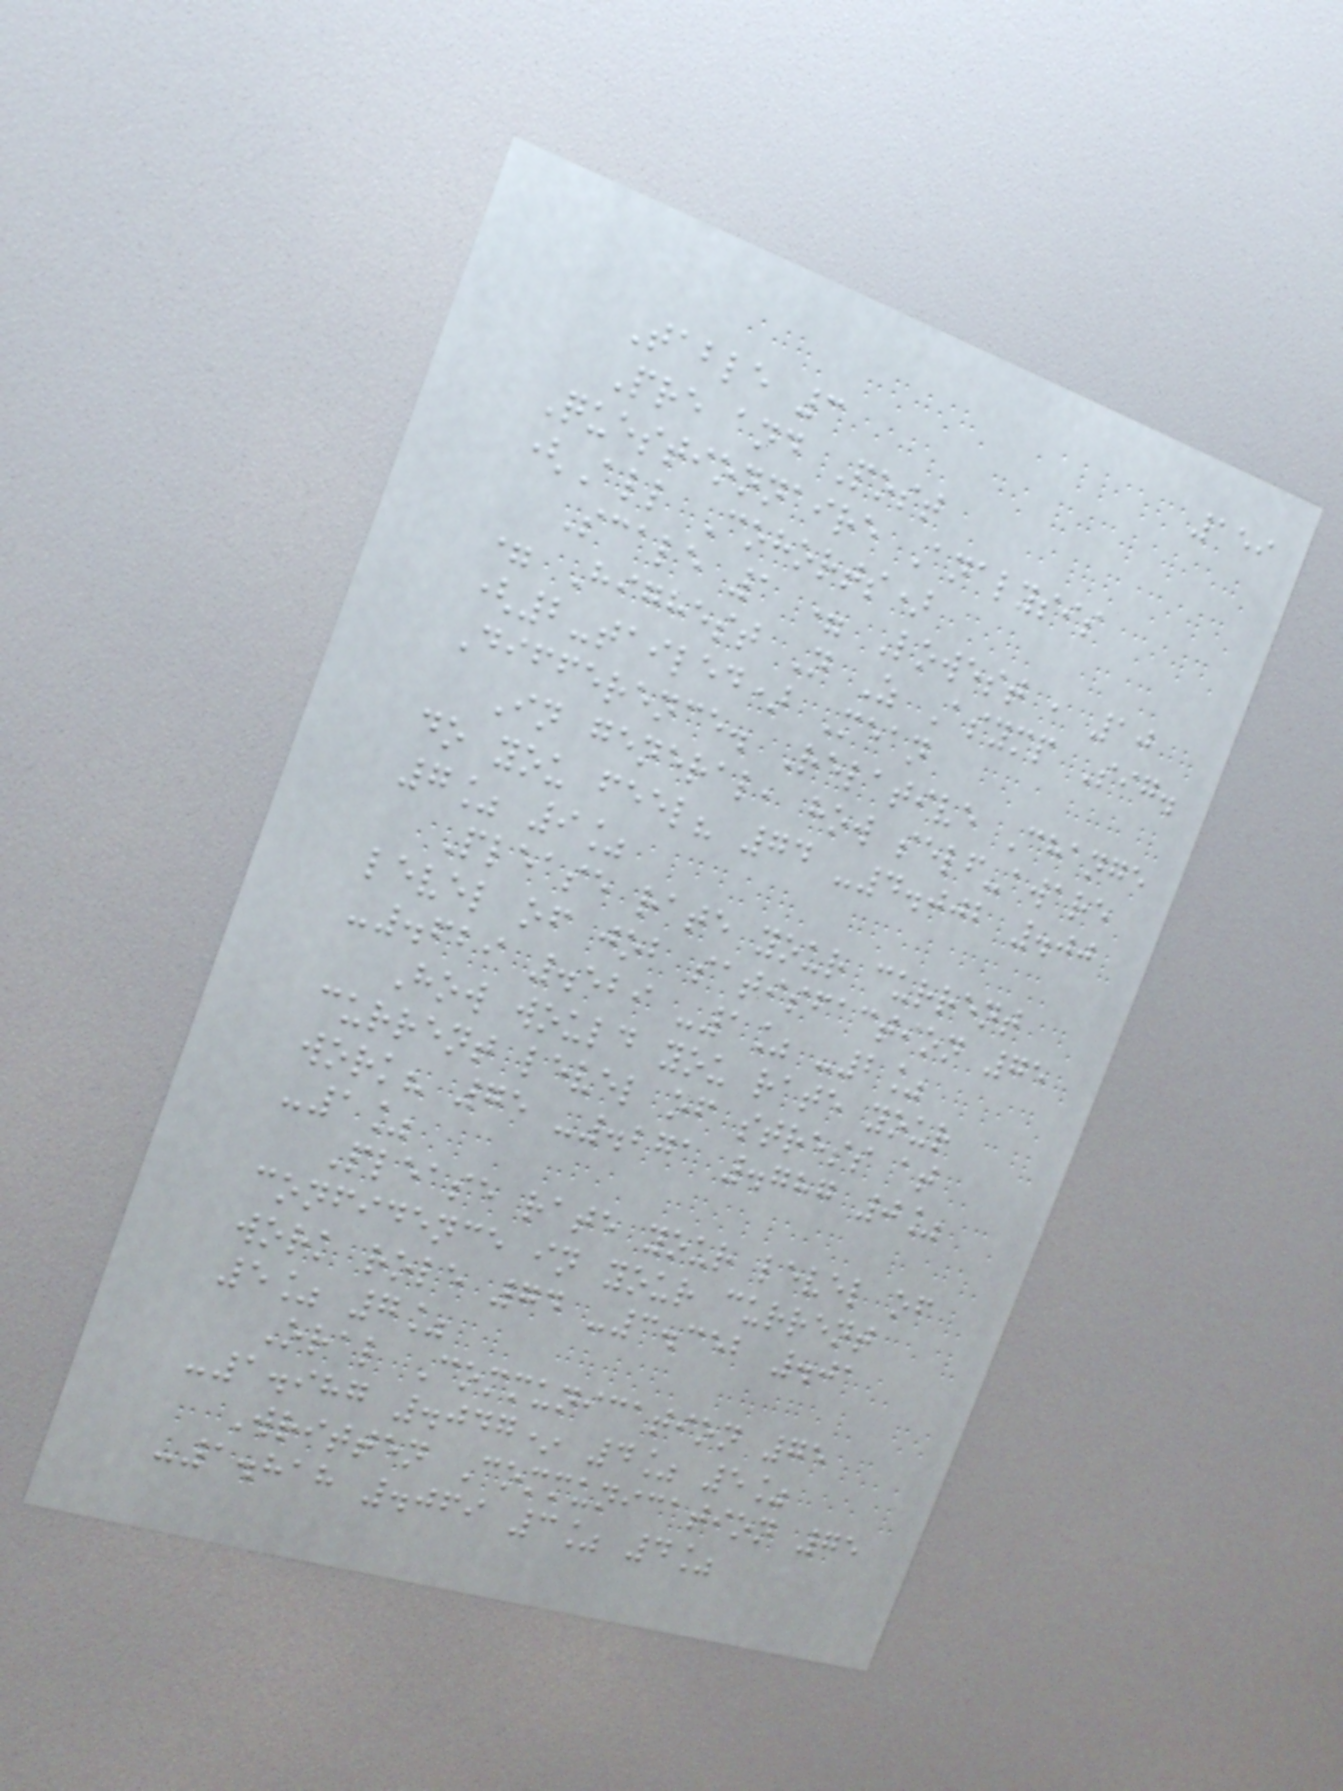159
Table 3
Pre and Post
Questionnaire Analysis
(All Cohorts)
Scale 1 = Lowest , 10
= Highest N Z Asymp Sig.
(2-tailed) Mean
Difference. Relative Change
In general, how self-aware
do you feel? 74 -4.002 .00
7% 9%
Please rate your current
level of job satisfaction 75
-.629 .529 -1% -2%
How would you rate your
current level of stress at
work? 75 -.271 .787 0%
-1%
Please rate your level of
confidence in your current
work role 74 -3.352 .01
5% 7%
Oral Communication 75
-1.987 .047* 4% 5%
Written Communication 75
-1.818 .069 3% 4%
